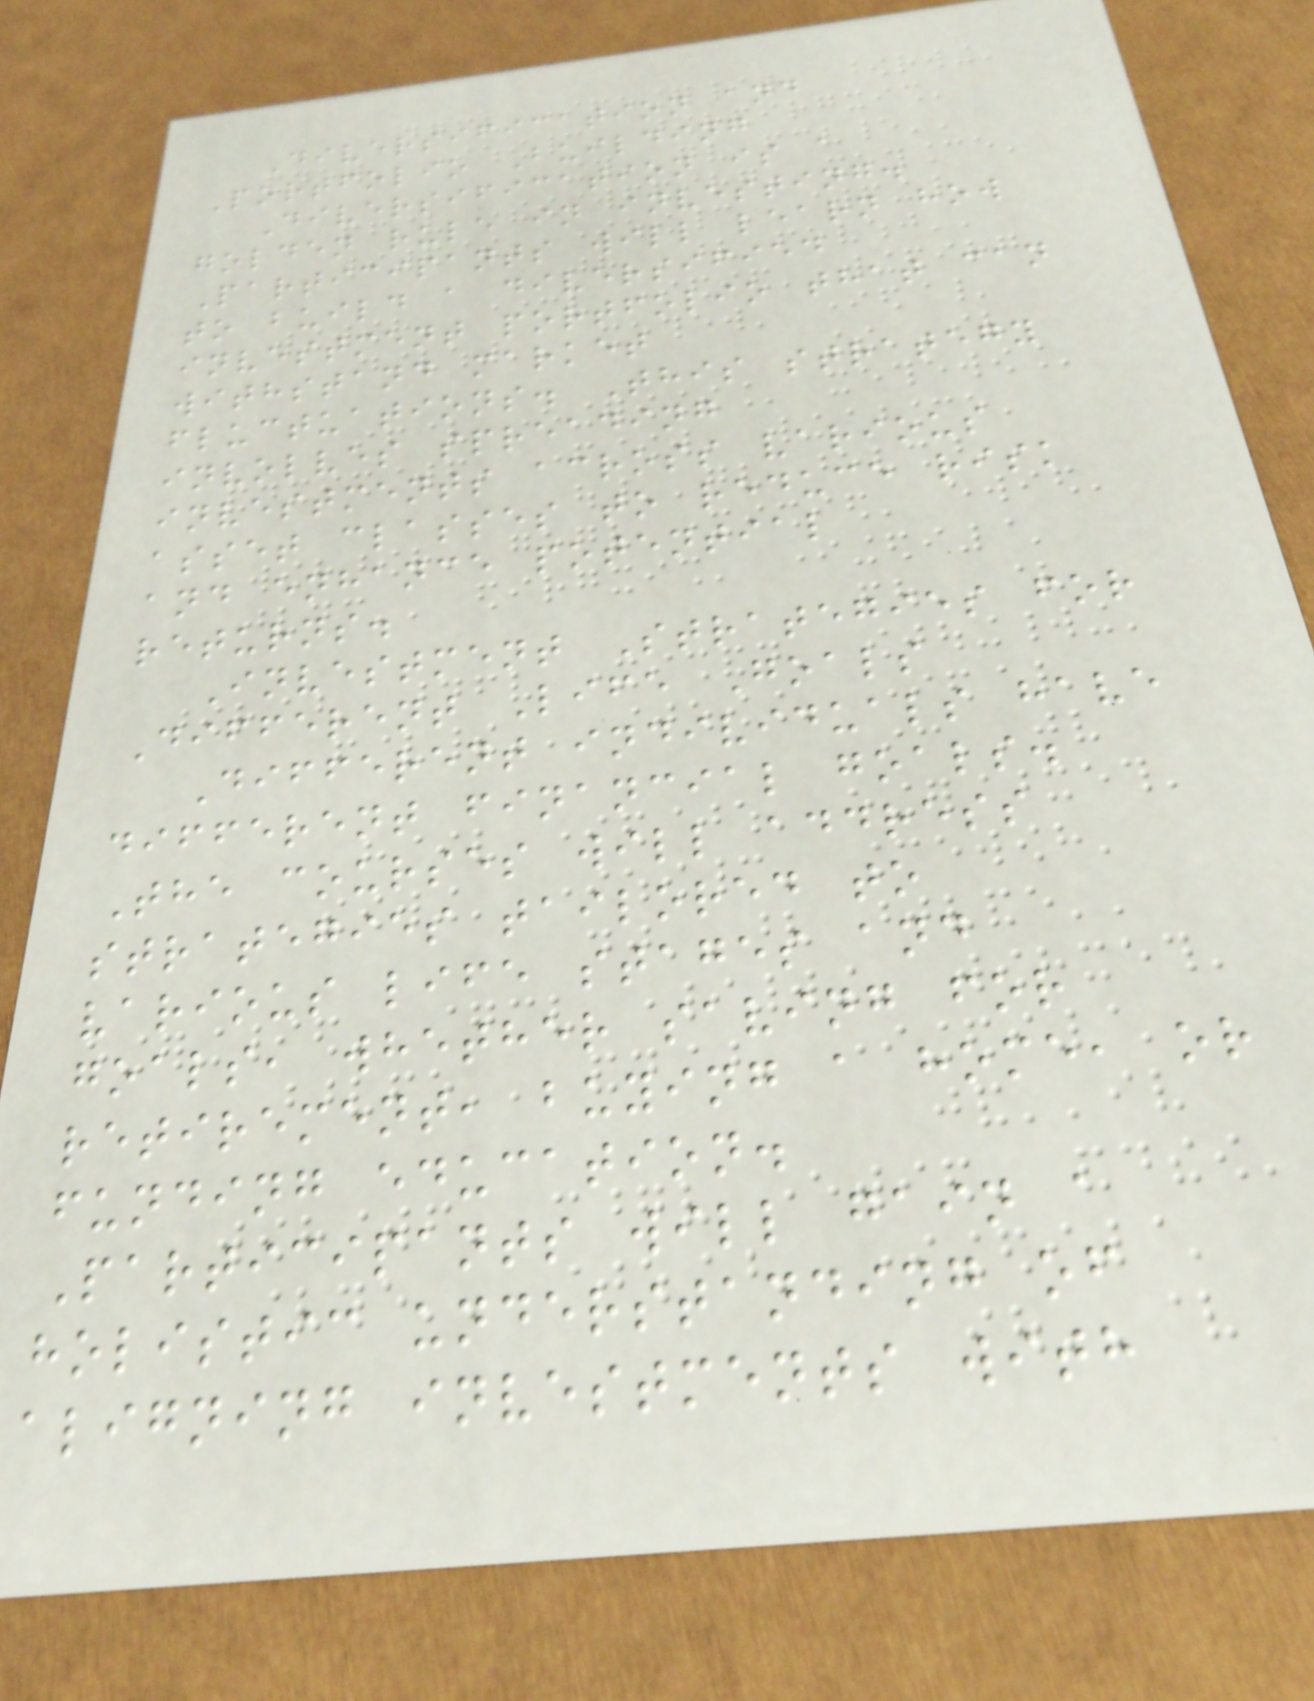Diversification and
Portfolio Building
Diversification is a
golden rule in investing.
Participants will learn how
to build a diversified
investment portfolio that can
withstand market
fluctuations. This strategy
involves spreading
investments across various
asset classes to reduce risk
and enhance potential
returns.
Investment Strategies for
Different Life Goals
Different individuals have
different financial goals.
The courses will address
strategies tailored to
various life stages and
goals, whether saving for
retirement, buying a home, or
funding education.
Participants will gain a
holistic understanding of
aligning investments with
